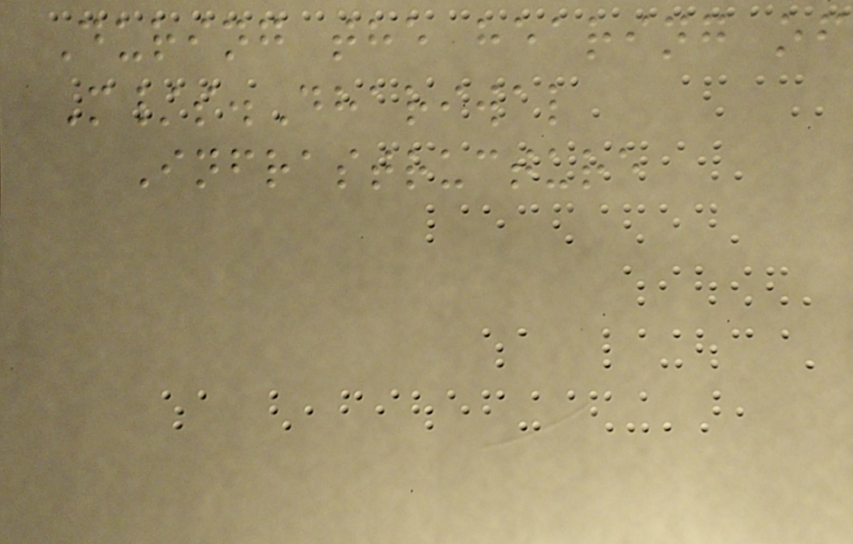During the hearing of
M/s.Dhariwal
Infrastructure
